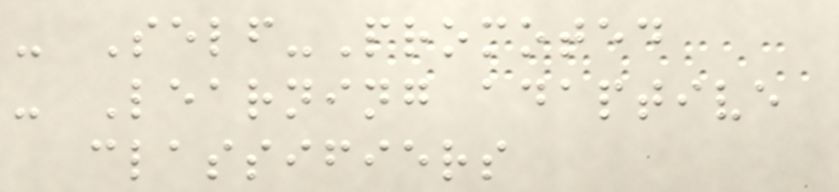- Self-Promoted
- Learning adaptive
classifiers
